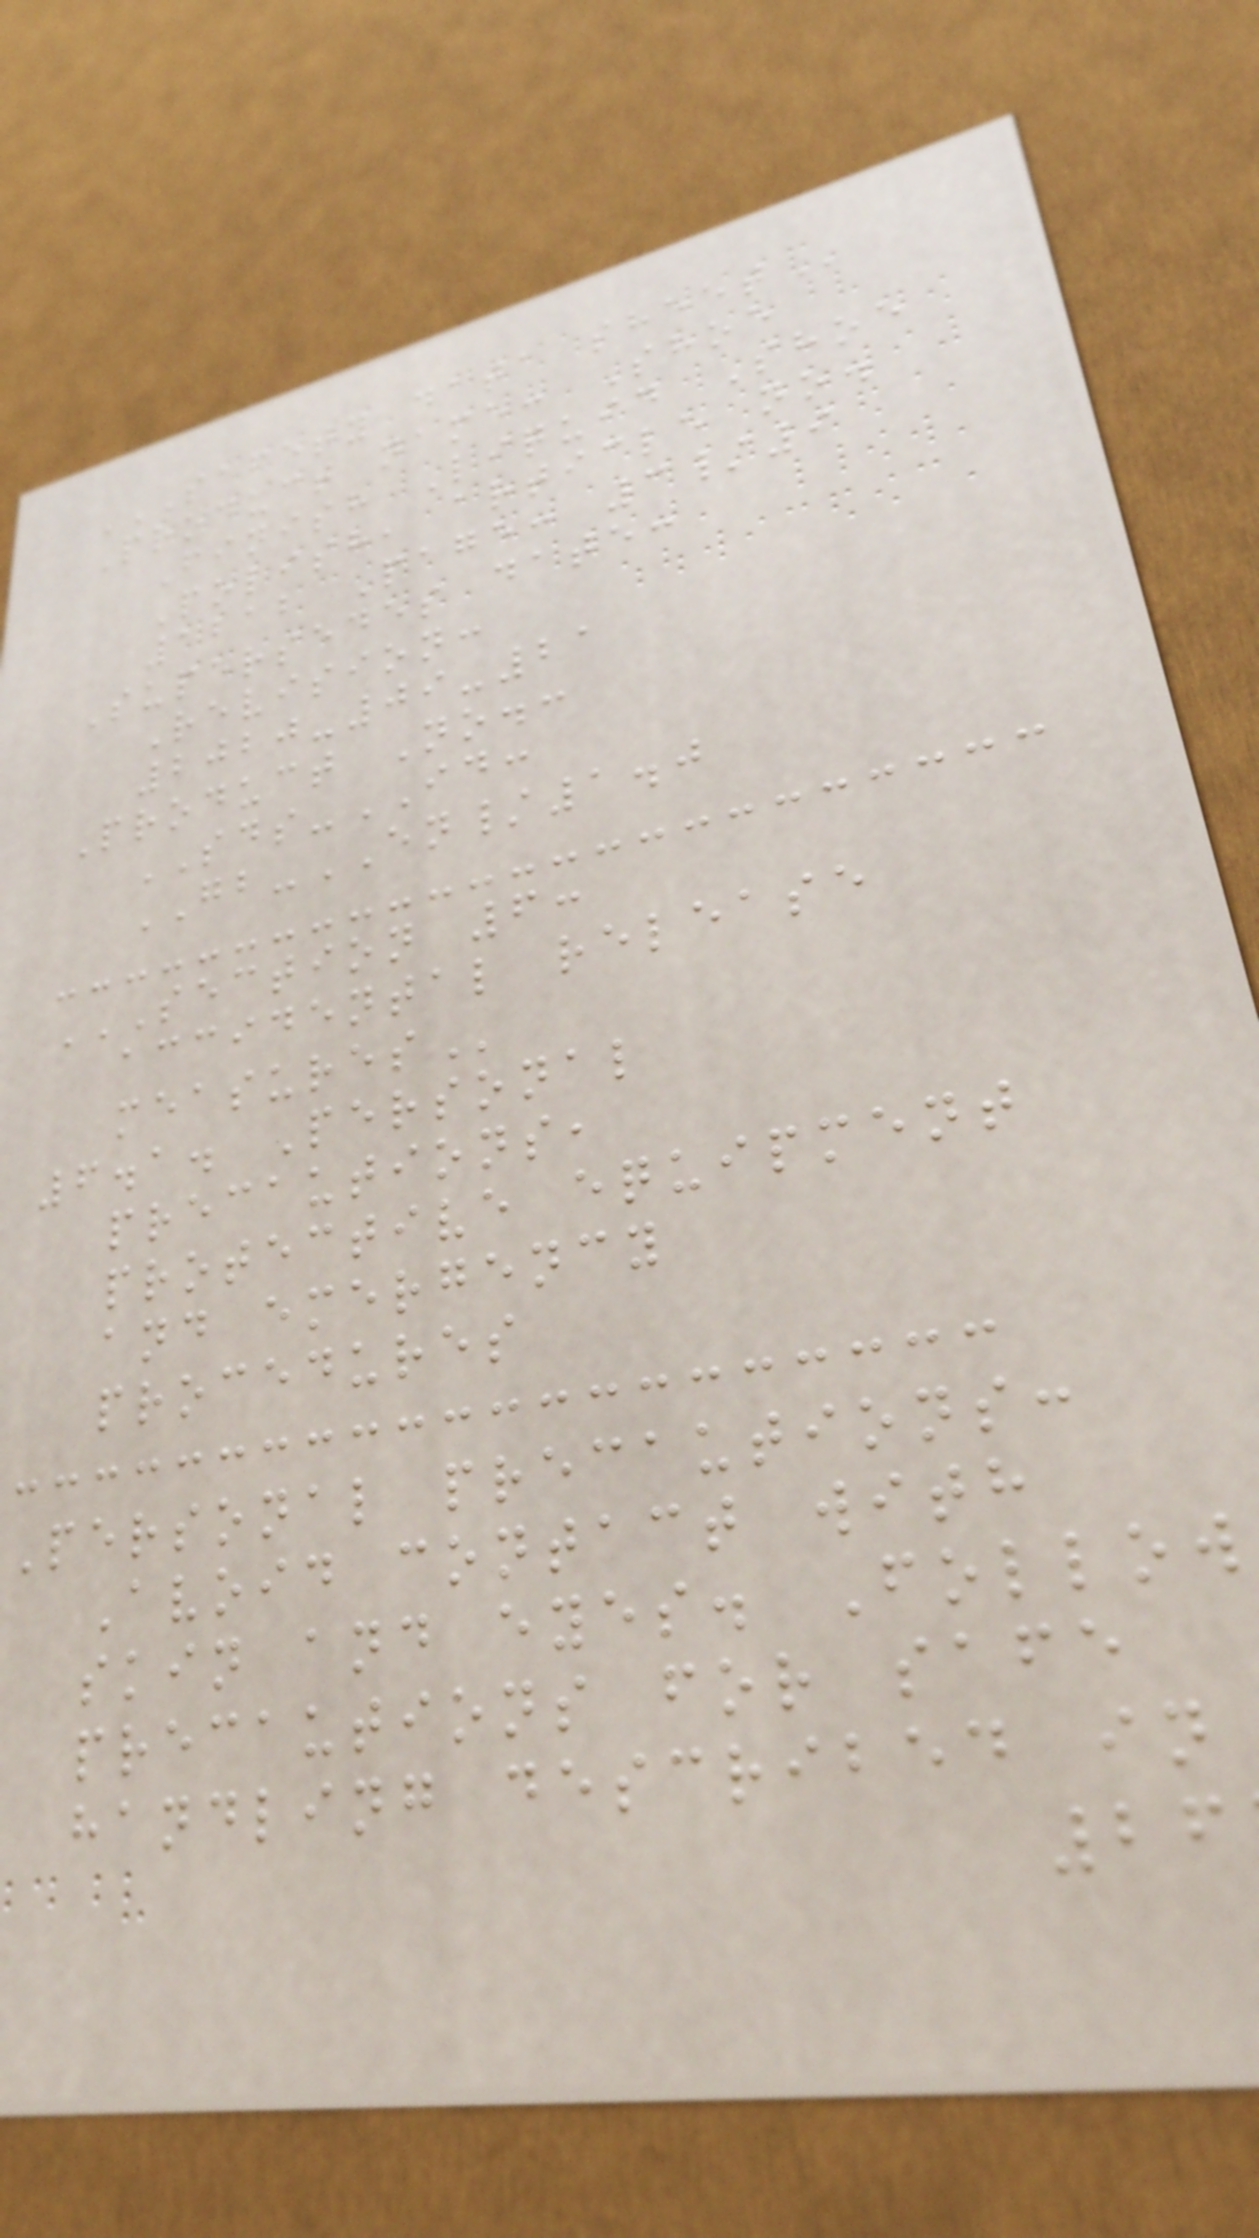SAFETY DATA SHEET
Product name: Shoe
Finish Liquid Shoe
Polish, article no.
1212 Page: 3/9
Supersedes date:
Revision:
2020-09-21
Product No.:
SDS-ID:
GB-EN/1.0
SECTION 6:
accidental release
6.1. Personal
precautions,
protective equipment
and emergency
procedures
Personal precautions:
Avoid contact with
skin and eyes. Follow
precautions for safe
handling described in
